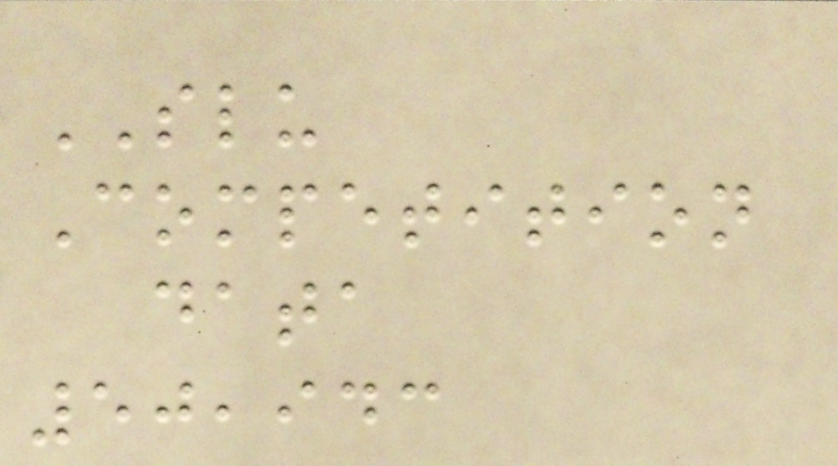SLU
Competition
data
50,943
